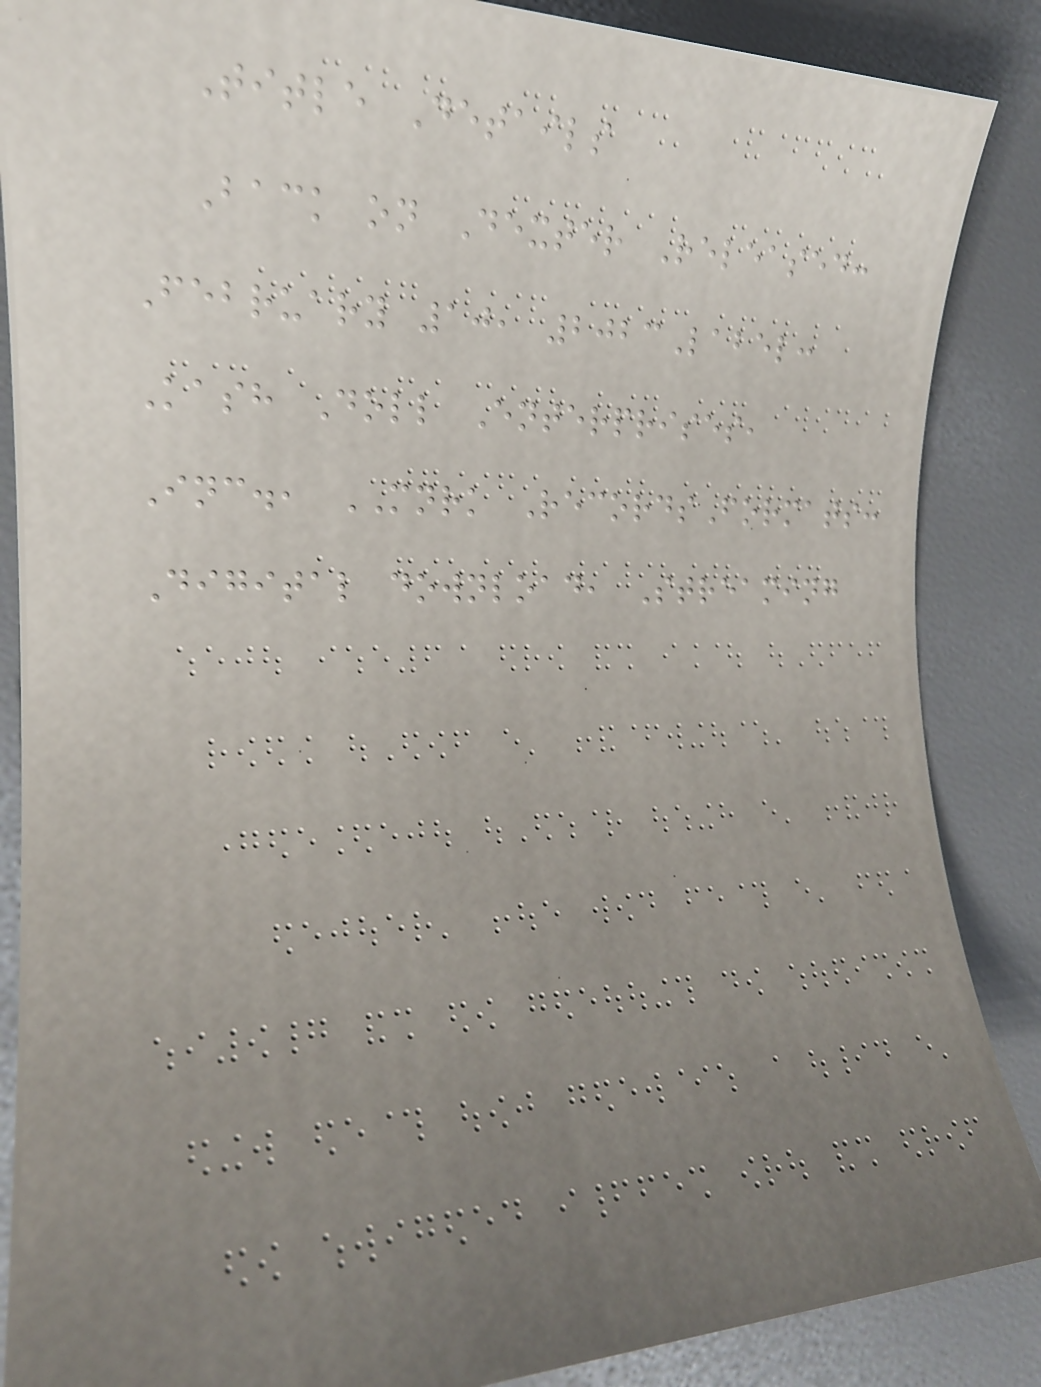Title Details
Back on Dexter Released:
February 10, 2023Label:
Kash Doll Enterprises,
Inc., MNRK RecordsFormats:
Digital download, Streaming
